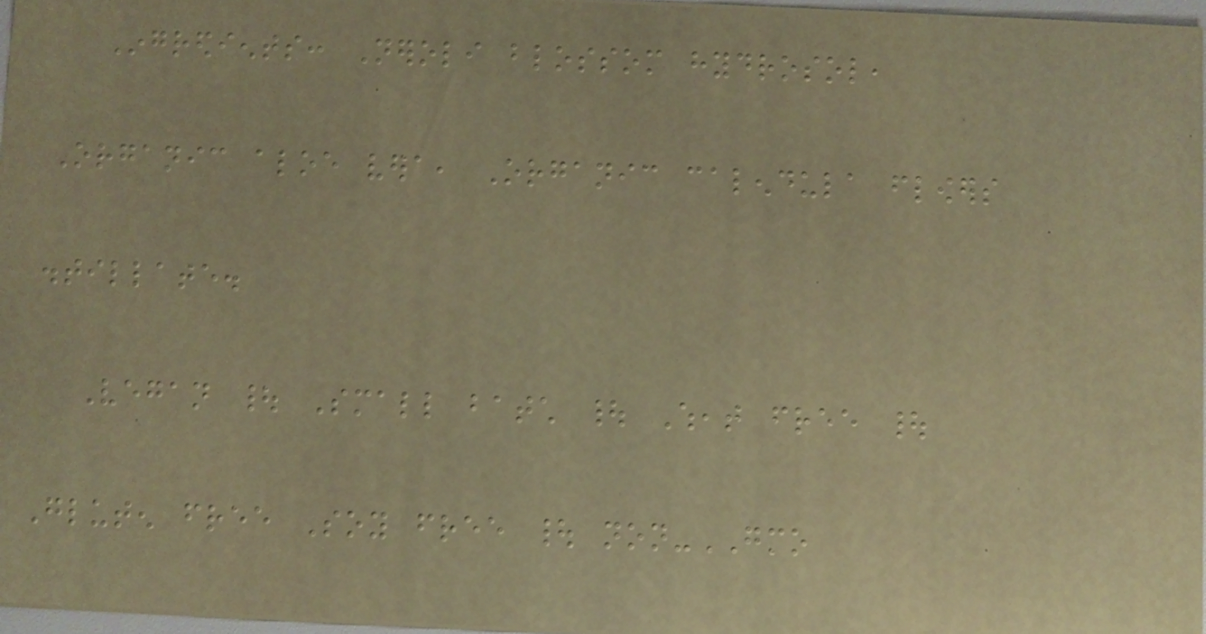Ingredients: Neroli blossom hydrosol,
Organic aloe vera, Organic calendula flowers
distillate.
Vegan | Small batch | Wheat free |
Gluten free Soy free | non-GMO
